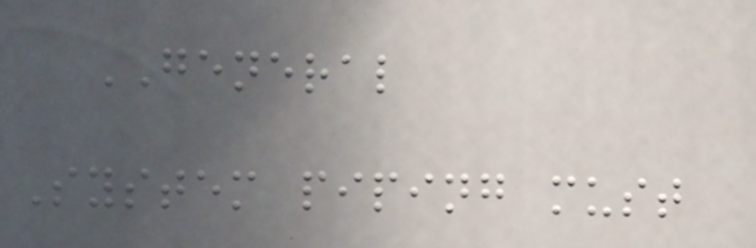GENERAL
System piping must
